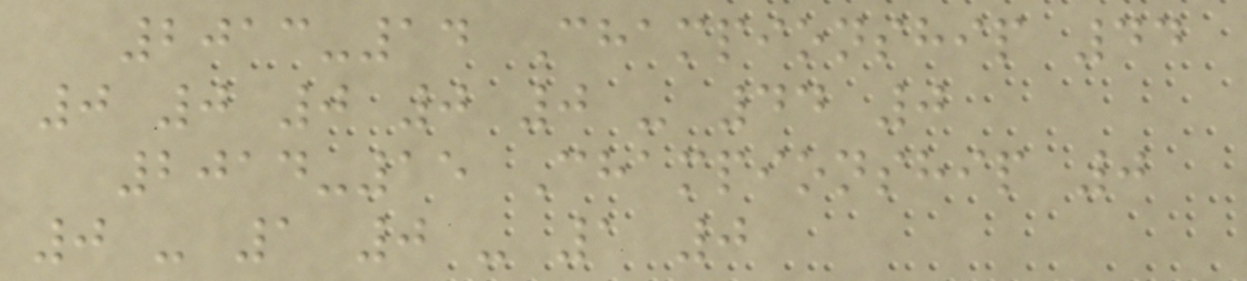2013-14 Championship 44
0 0 0 0 0 - 44 0
2014-15 Championship 0
0 - 1 0 - 1 0
